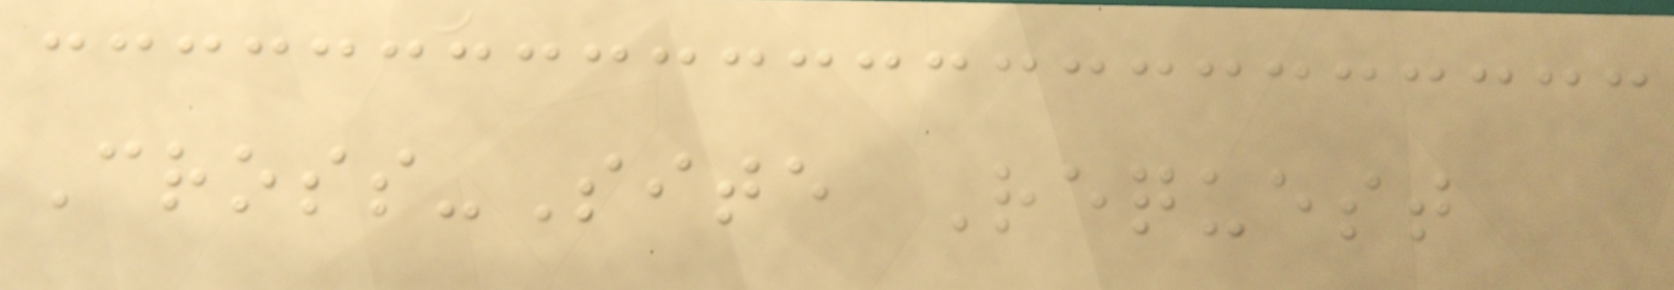Cross-Site Request
